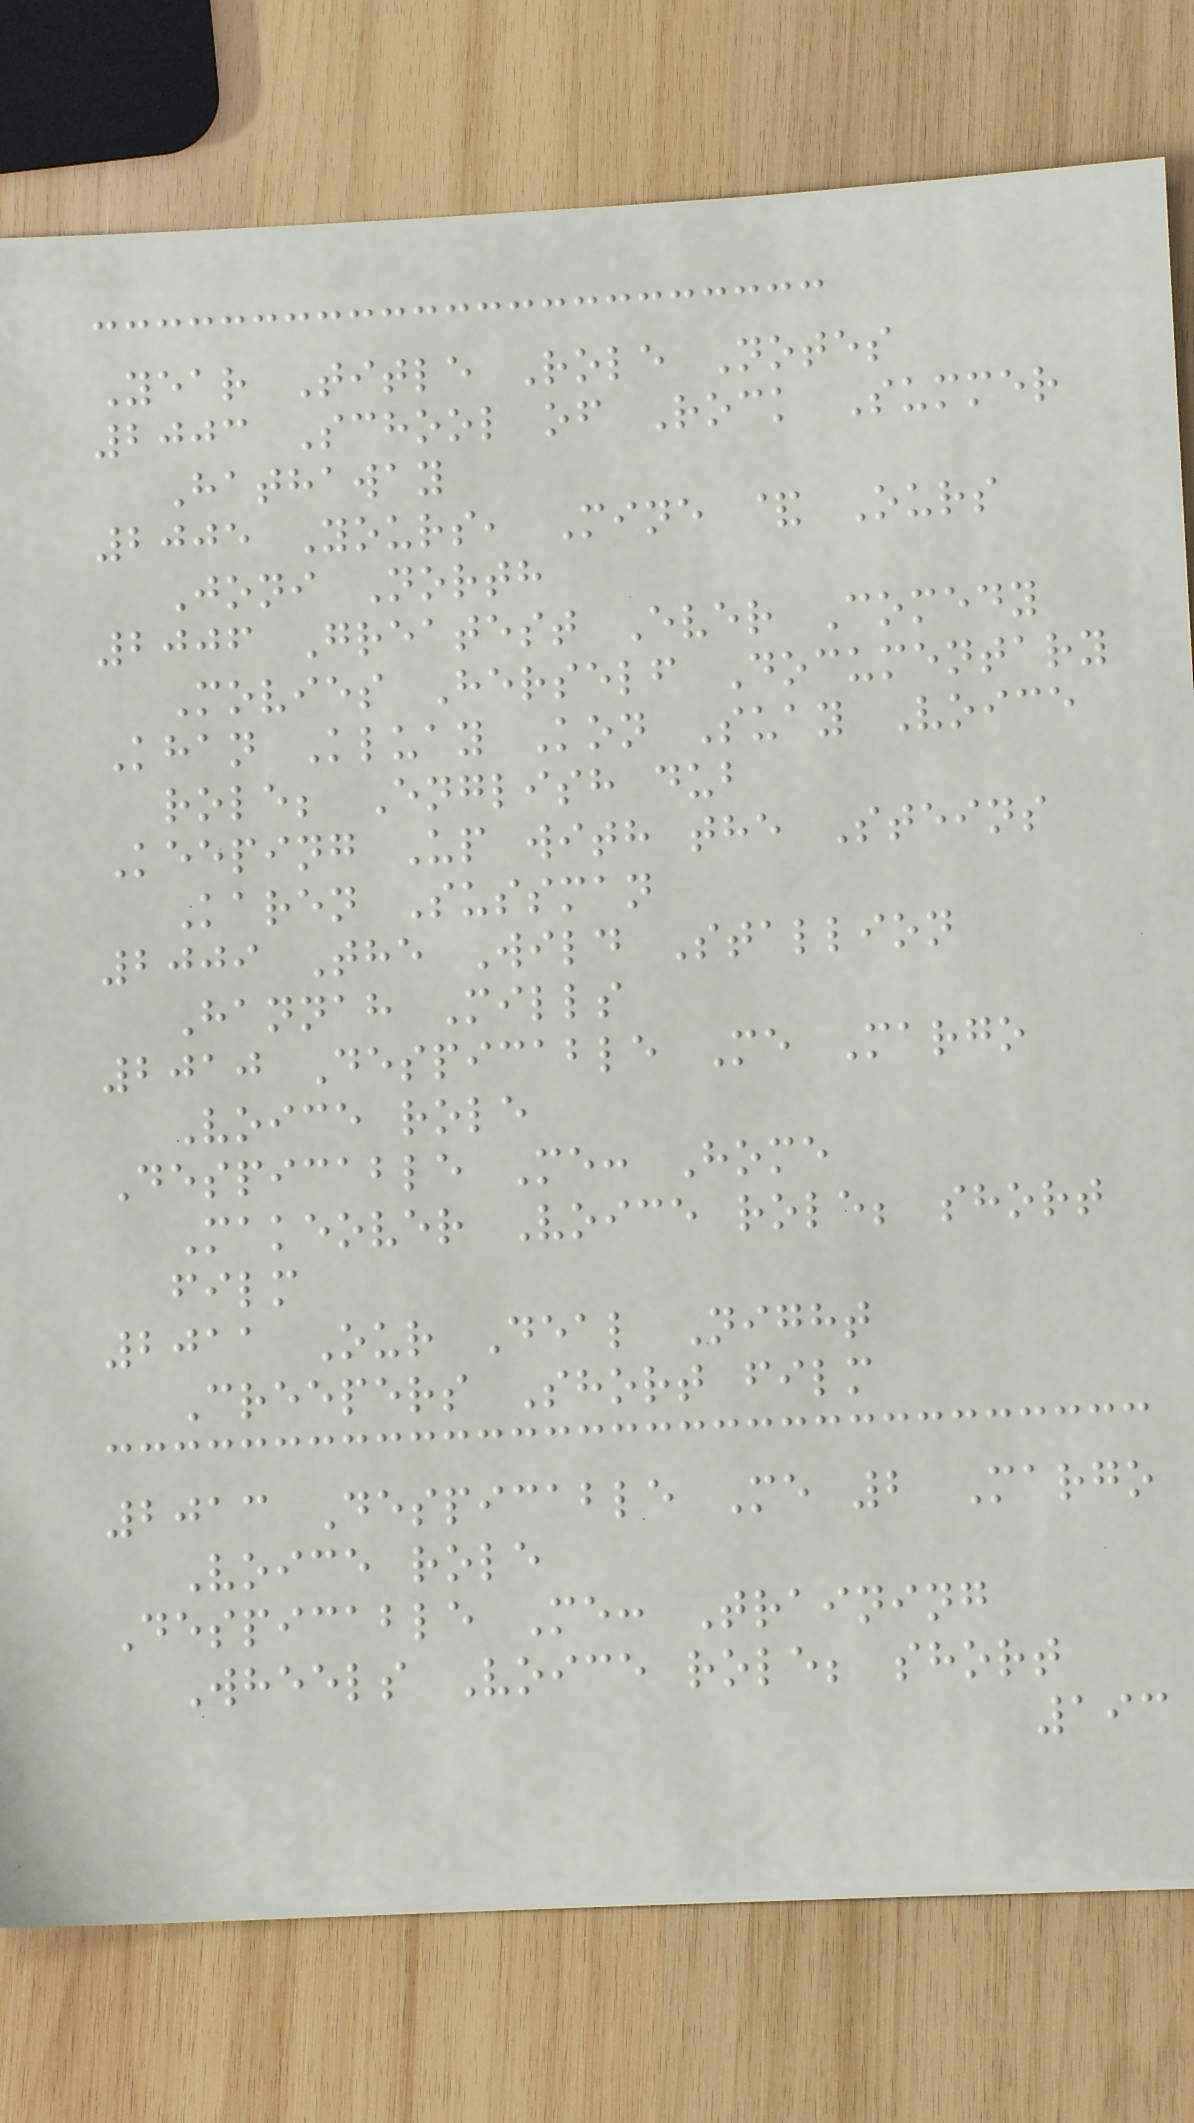Year Title Role Notes
2003 School of Rock Summer
Hathaway
2005 Yours, Mine & Ours
Joni North
2006 Greatest Ever Comedy
Movies Herself Documentary
Khan Kluay Kon Suay Voice
role; English dub
Keeping Up with the Steins
Karen Sussman
2009 The Wild Stallion
Hannah Mills
2010 Despicable Me Margo
Voice role
Despicable Me: Home
Makeover Voice role; short
film
2011 Our Deal Night
Creepers Short film
2013 Despicable Me 2 Margo
Voice role
Despicable Me: Training
Wheels Voice role; short
193
